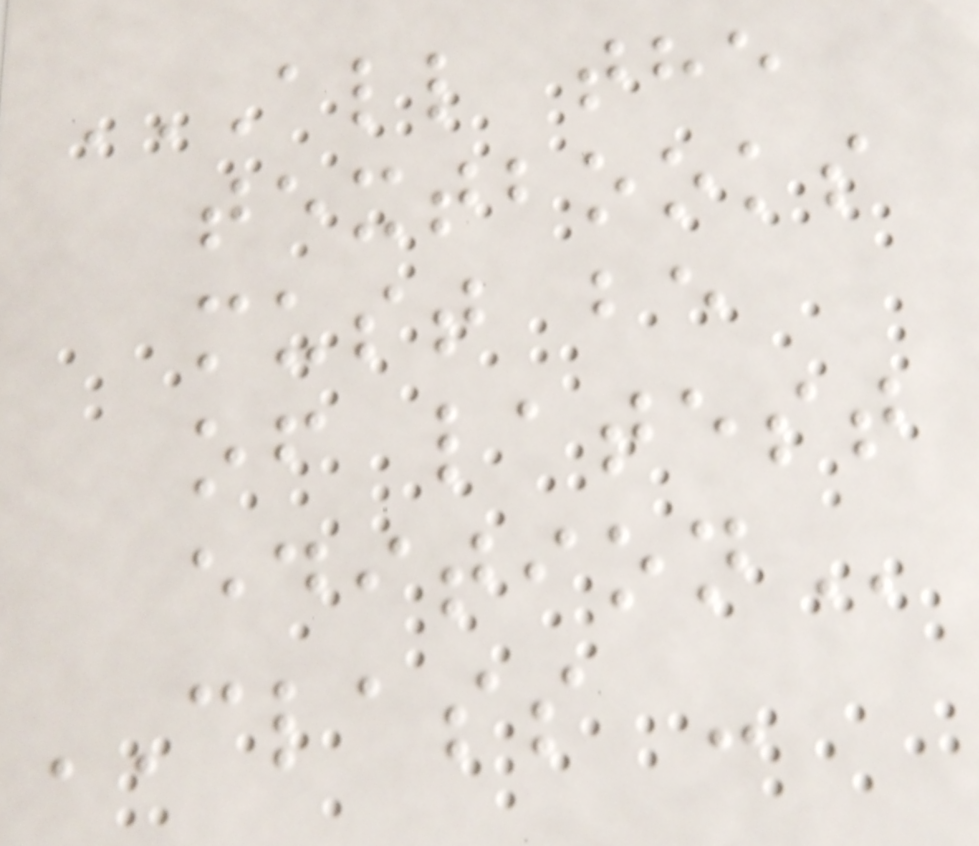ALL THE
TEXTBOOKS
MUST BE
OF LATEST
EDITION
CLASS -
